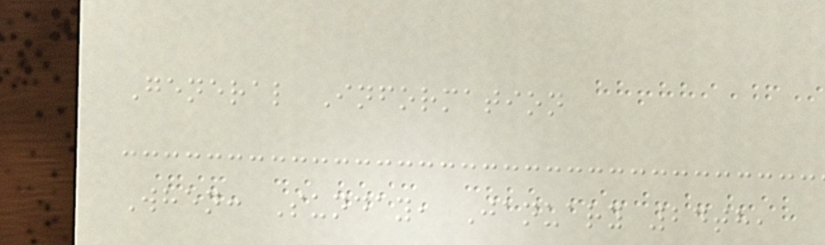General Information
When: Sunday, January 24th,
